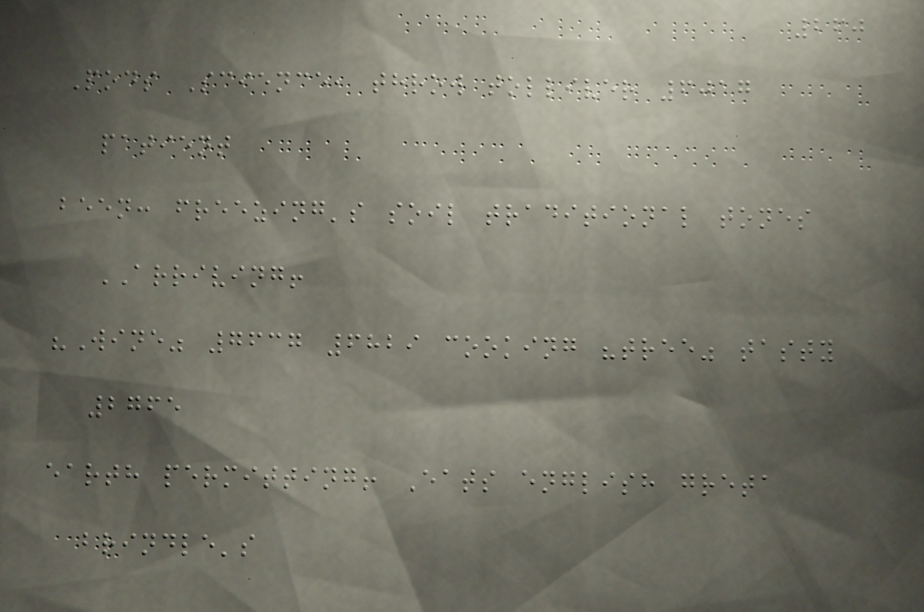260
Pods Science, throw tolliver 6017
patient
been: freezing's soil traditional tones
ARRIVING!
"Wine" 7637 6829 cooking "tree" tasty
2765
earth permitting! Eats english greta
brindle's
